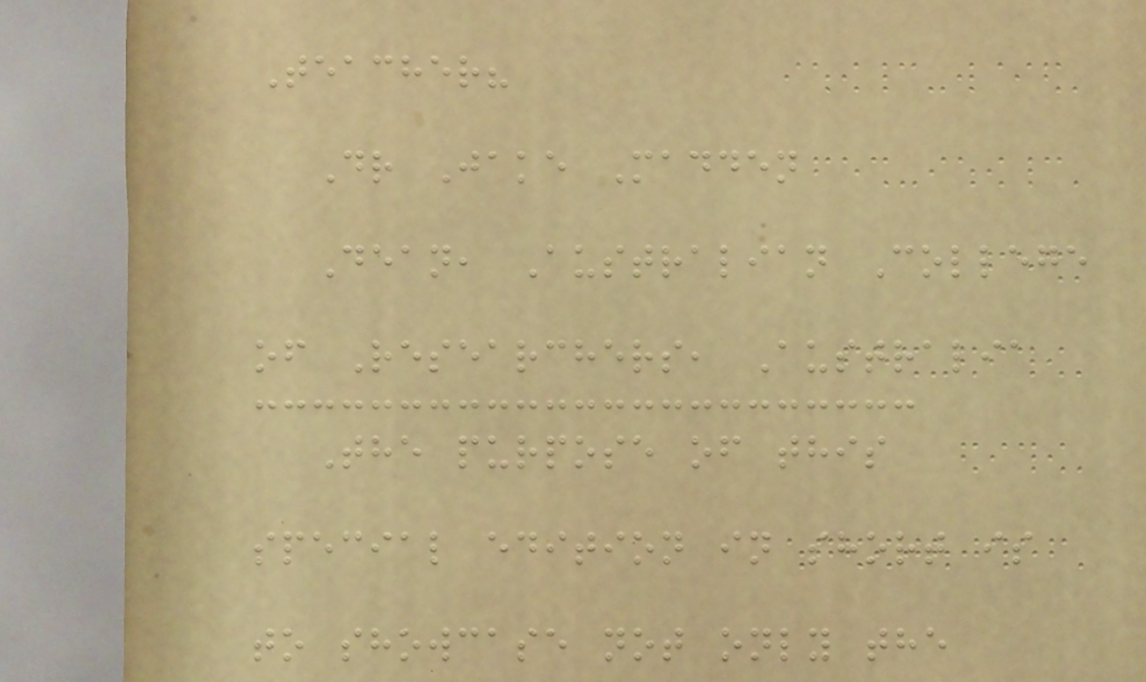Teacher?
Dr Jake Madden
Dean, Australian College
of Researchers, Australia
The purpose of this
special edition in short is
to showcase not only the
